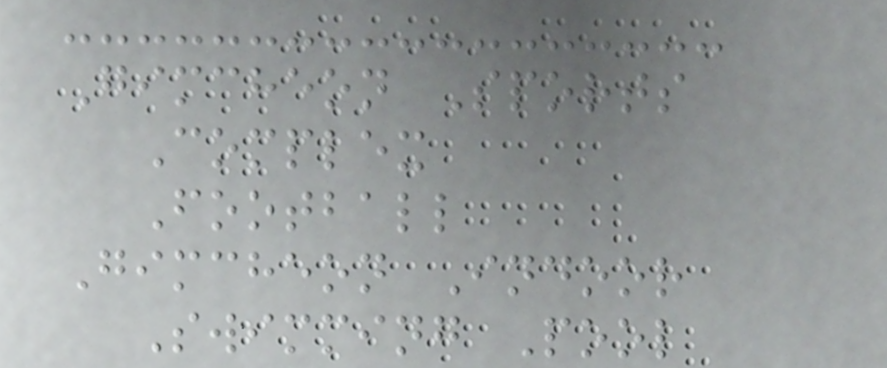Gimcheon Sports
Complex
Football
Gimcheon Indoor
Swimming Pool
